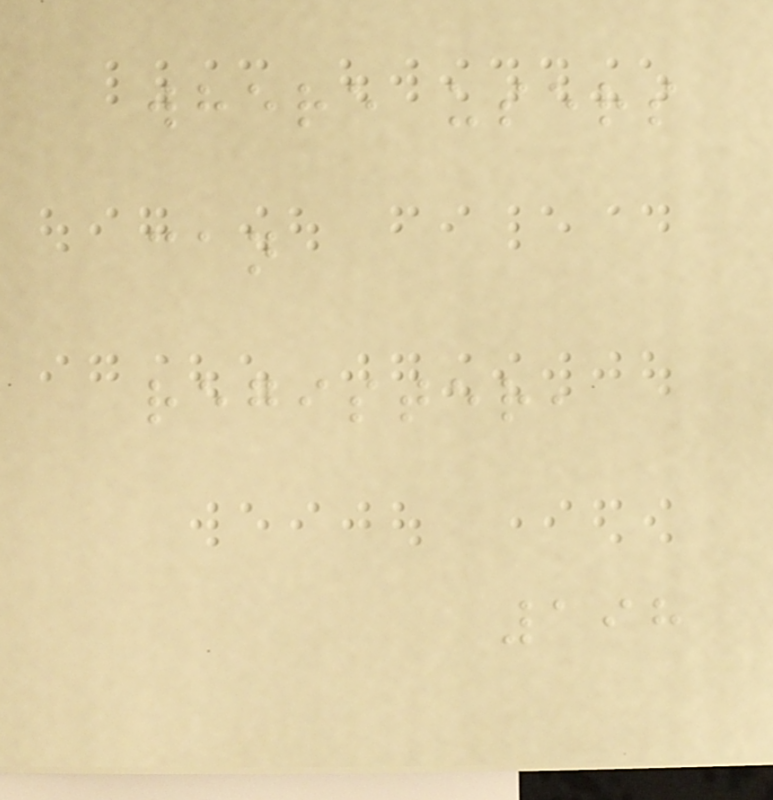where users
can
register,
198
